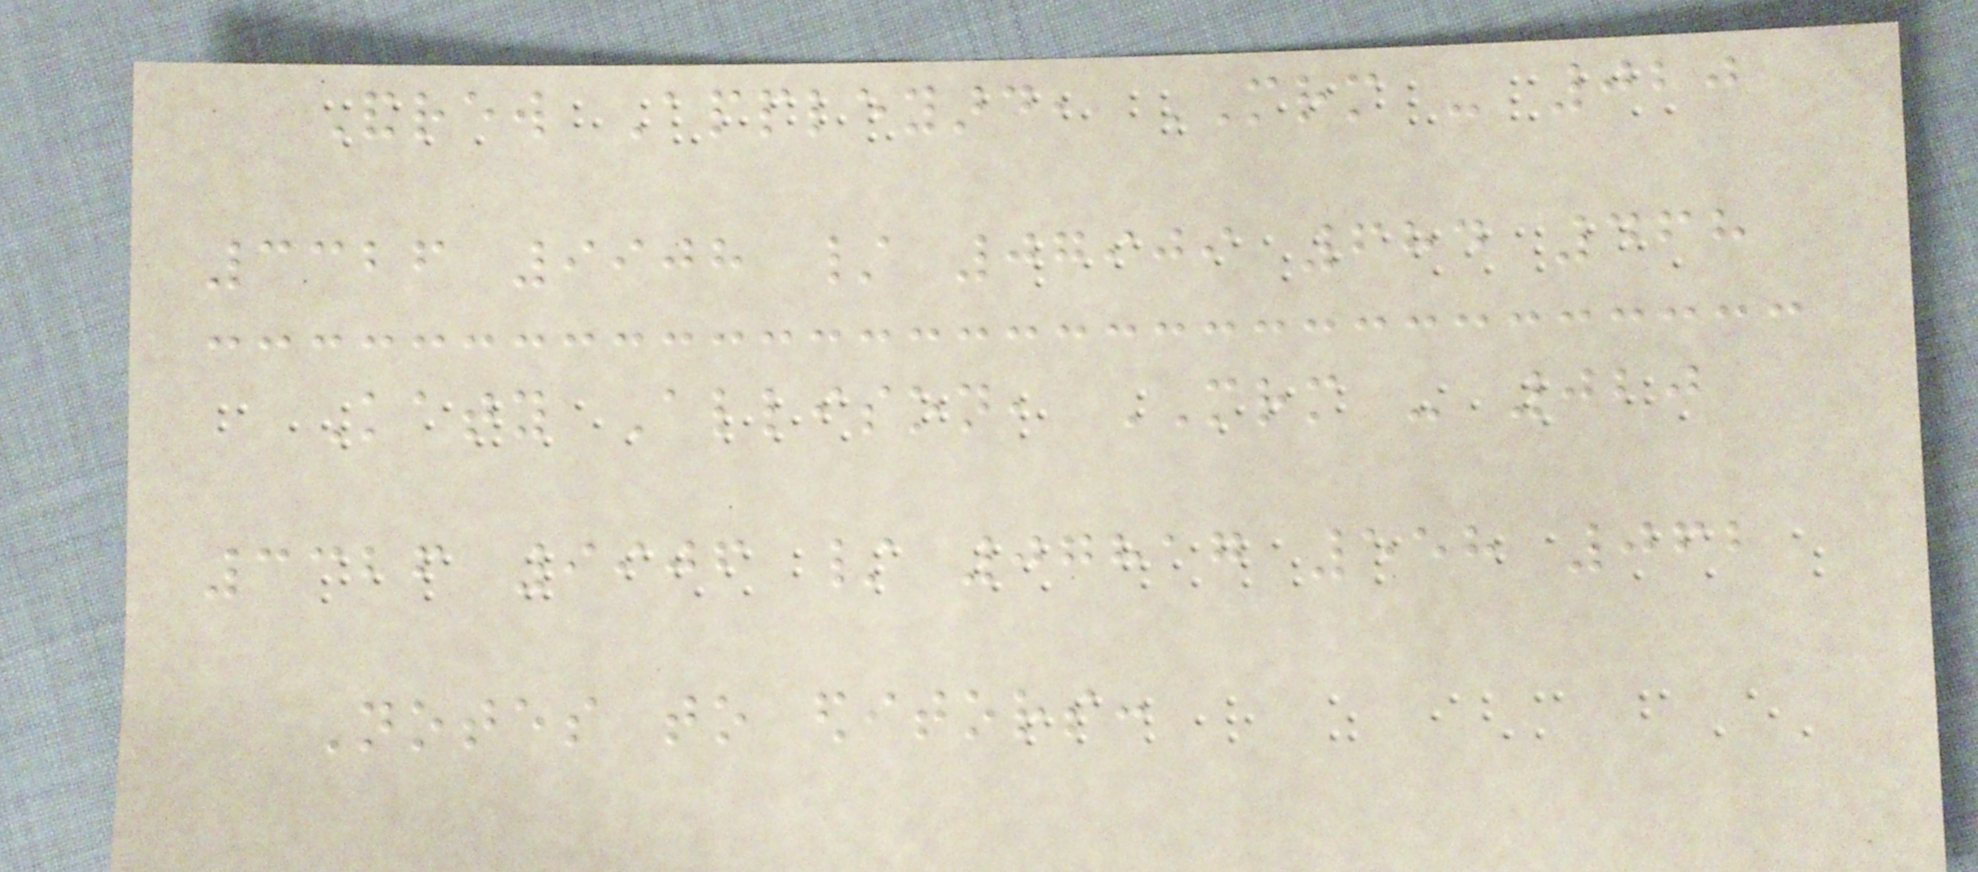Andrew Appleyard, MRM - 020
3326 9908 / 07909 684 468
Katy Allison, MRM - 020
3326 9906 / 07817 558 062
Notes to editors:
